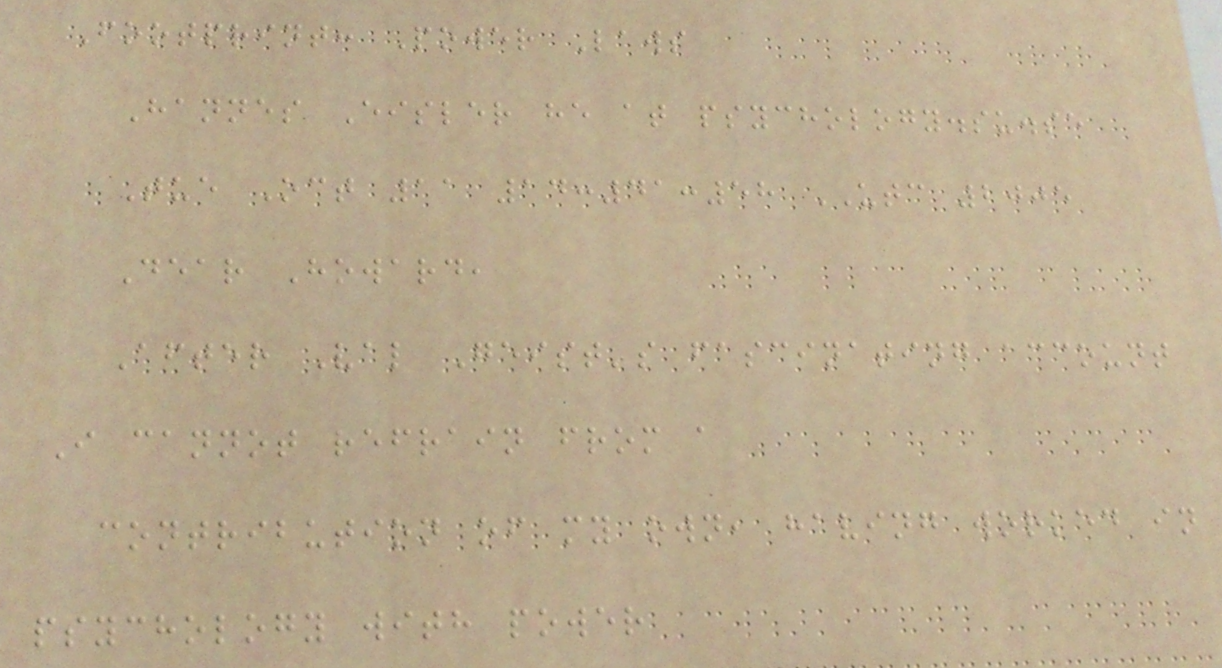Footprint: Power Laws
Hannes Eisler he at psychology.su.se
Tue Oct 11 14:41:58 UTC 2005
Dear Howard,
After Val Geist's fascinating account
I cannot refrain from a
contribution of my own, having worked in
psychology with power
